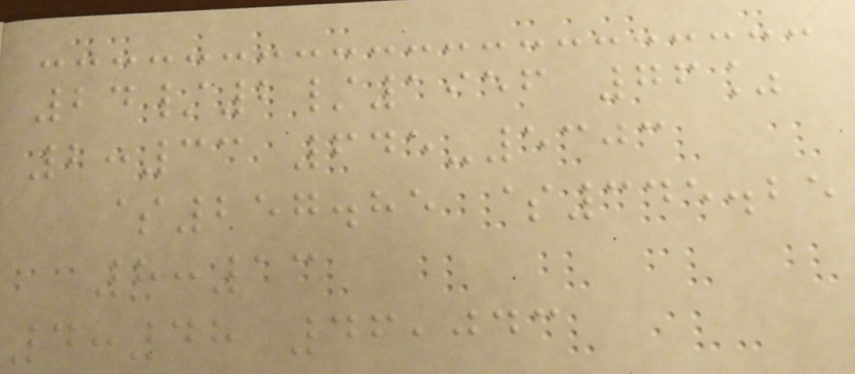24/2/1956 76%
2:33 645-5303
$257.85 $345.25
8:13
4:48 46,043
